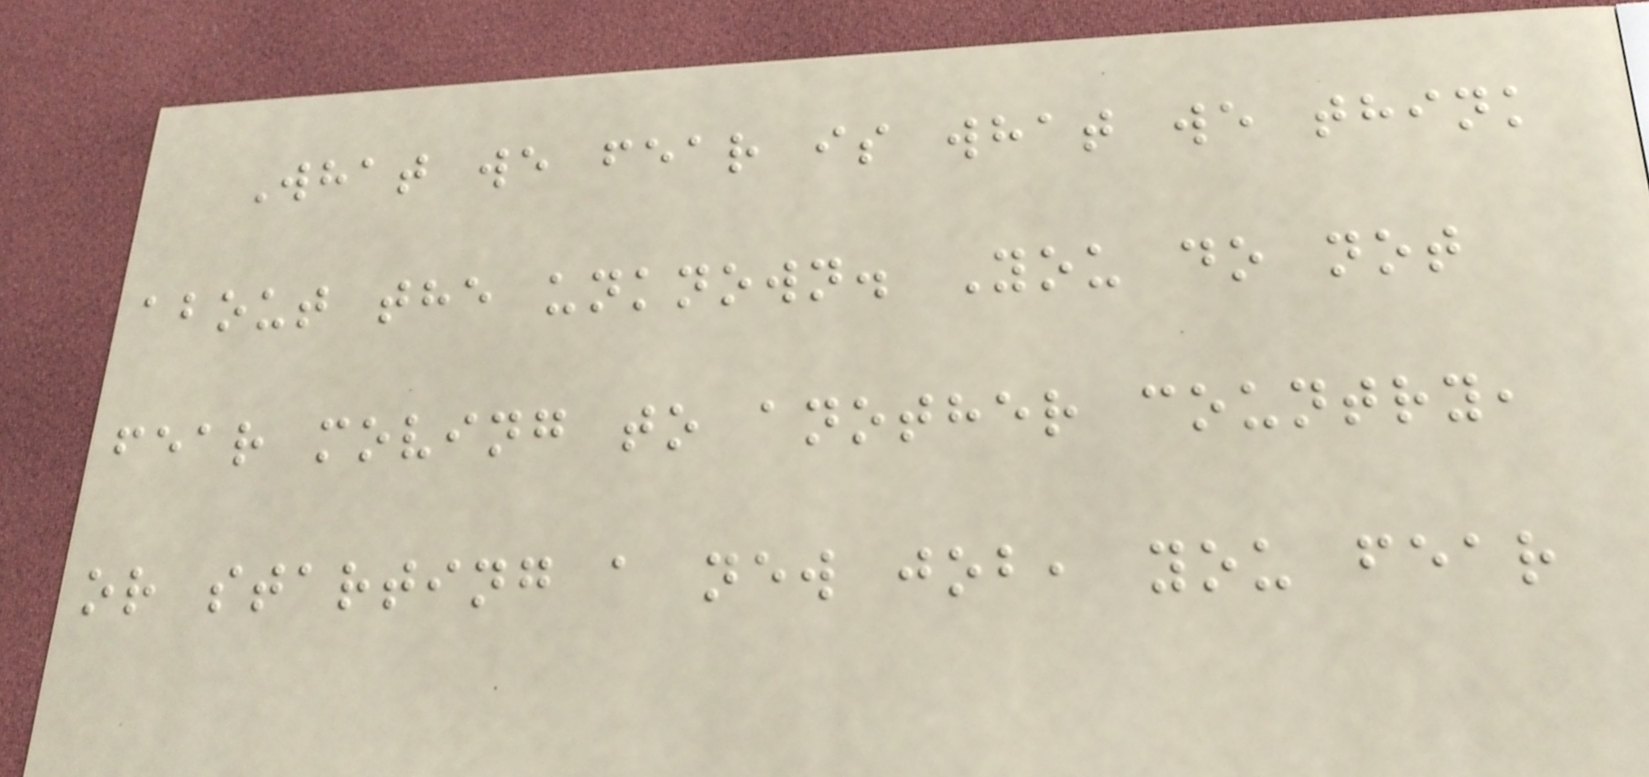What we fear is what we think
about the unknown. You do not
fear moving to another country,
or starting a new job, you fear
